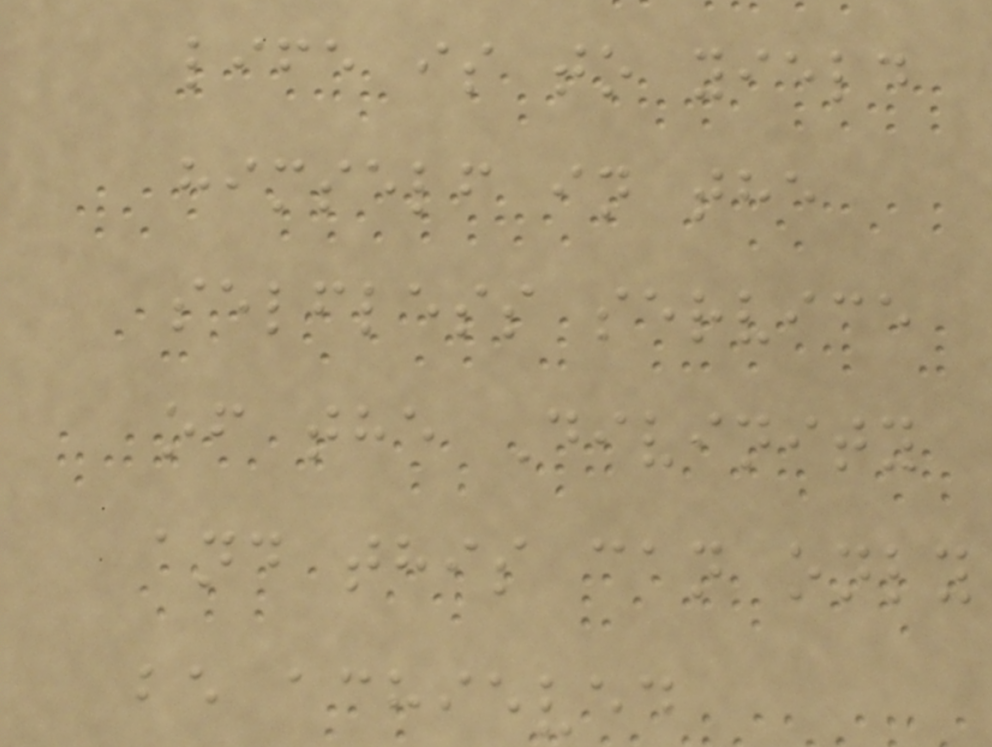life is to yield
himself in the
selfless service
of the Divinity
and this can only
be achieved
